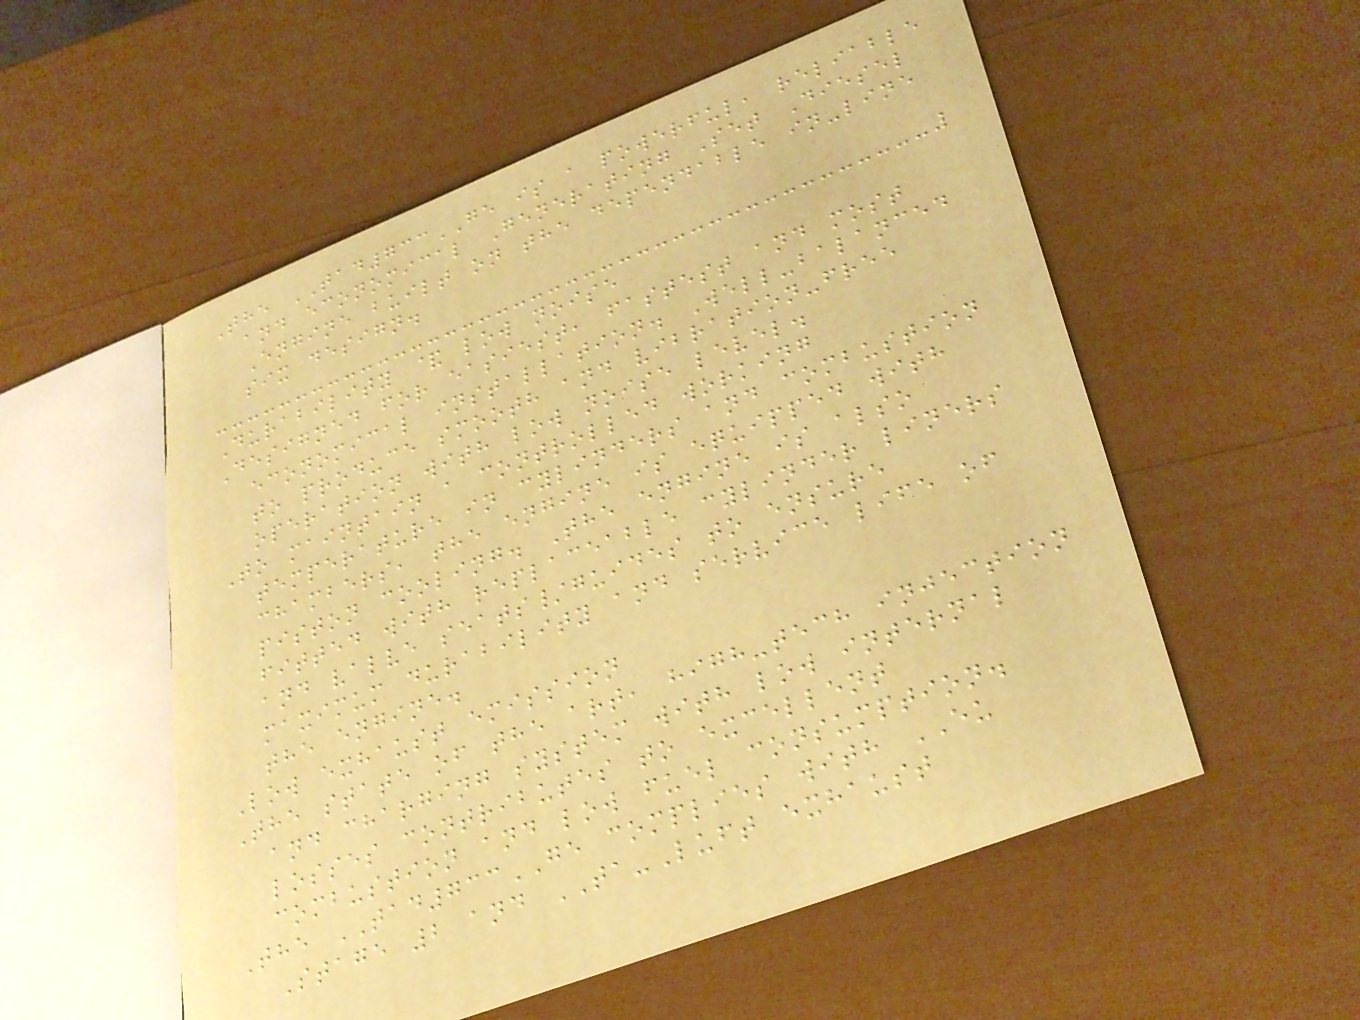The TAD733GE is a powerful, reliable
and economical Generating Set Diesel
Engine built on the dependable in-line
six design.
Durability & low noise
Designed for easiest, fastest and most
economical installation. Well-balanced
to produce smooth and vibration-free
operation with low noise level.
To maintain a controlled working
temperature in cylinders and combustion
chambers, the engine is equipped with
piston cooling. The engine is also
fitted with replaceable cylinder liners
and valve seats/guides to ensure
maximum durability and service life of
the engine.
Low exhaust emission
The state of the art, high-tech injection
and charging system with low internal
losses contributes to excellent
combustion and low fuel consumption.
The TAD733GE complies with EU
Stage 2 and TA-Luft exhaust
